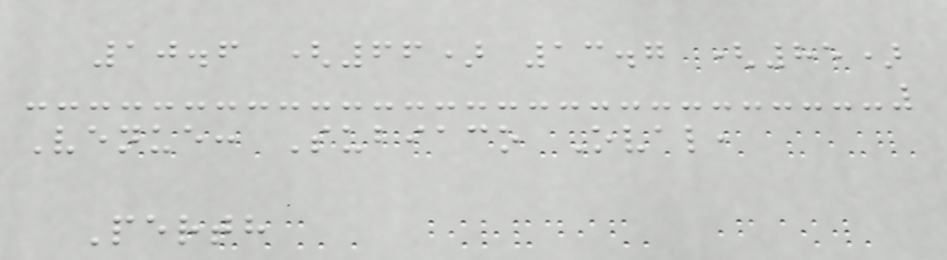10.6 (66) 13.7 (85)
Venue: Subiaco Oval,
Perth
